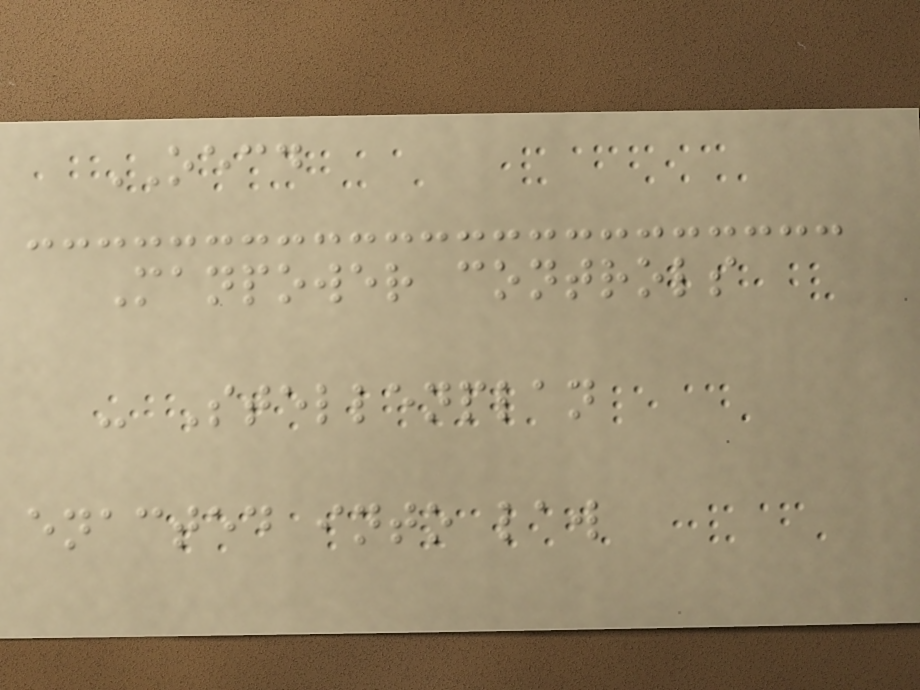OECD
Manpower controls
- Stellenplan
enacted into law
